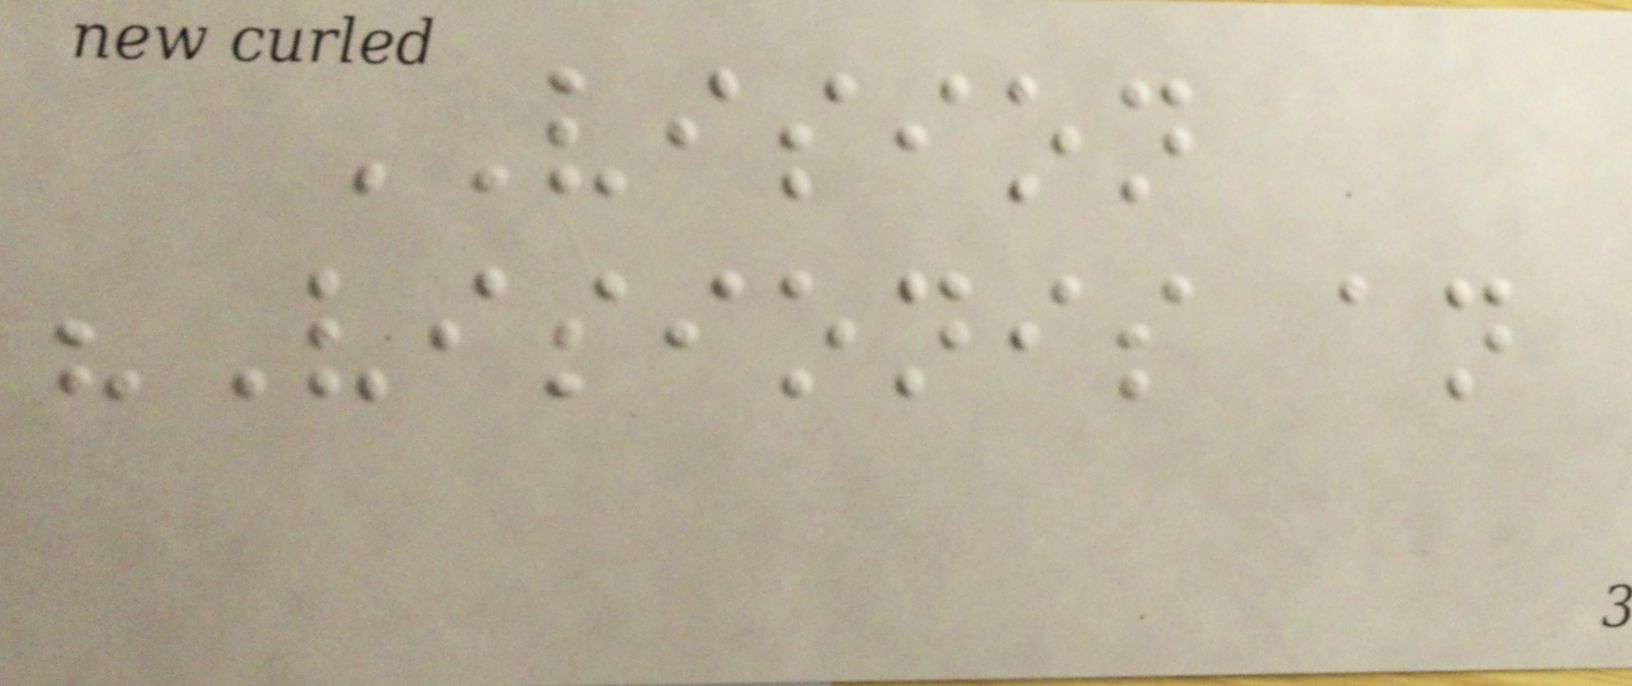VISION
"Visionis an
